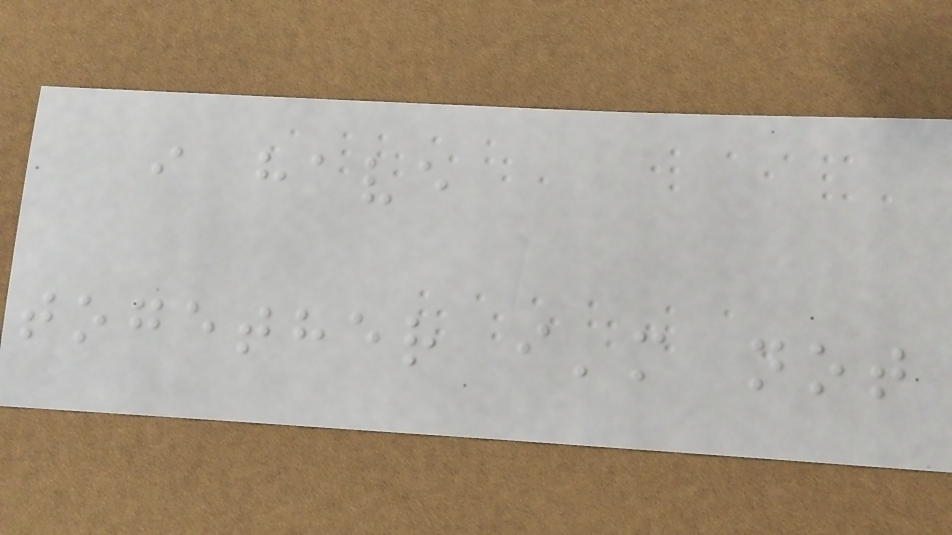i have
together i'm not
